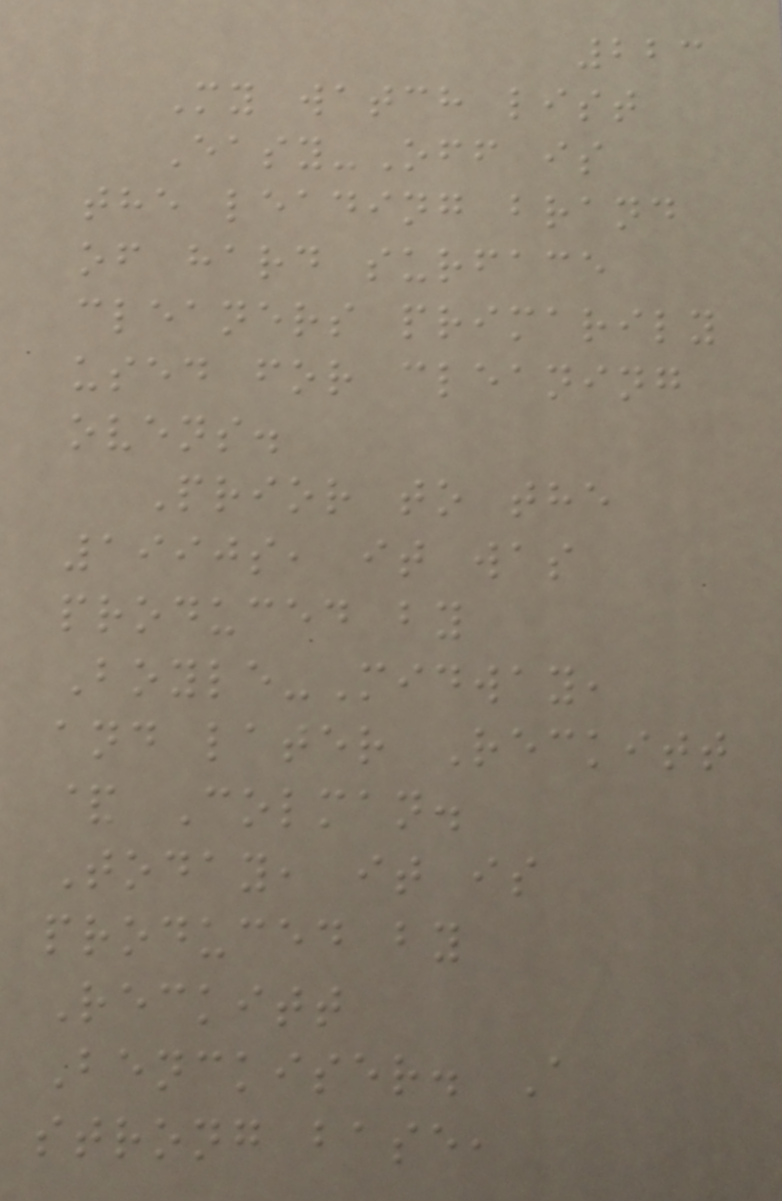223
My watch list
Easy-Off is
the leading brand
of hard surface
cleaners primarily
used for cleaning
ovens.
Prior to the
1990s, it was
produced by
Boyle-Midway,
and later Reckitt
& Colman.
Today, it is
produced by
Reckitt
Benckiser. A
strong base,
